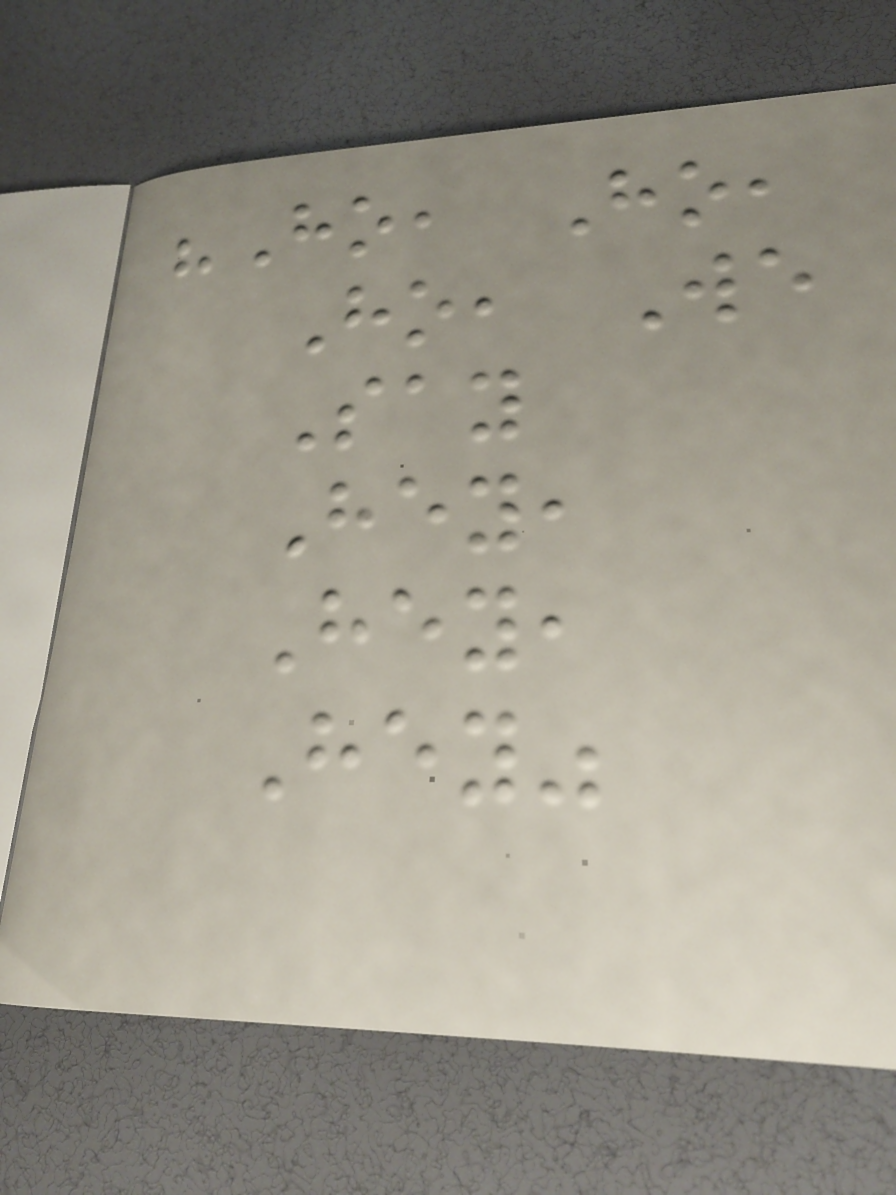"Ho, Ho,
Ho, We
Say
Hey,
Hey,
Hey"
